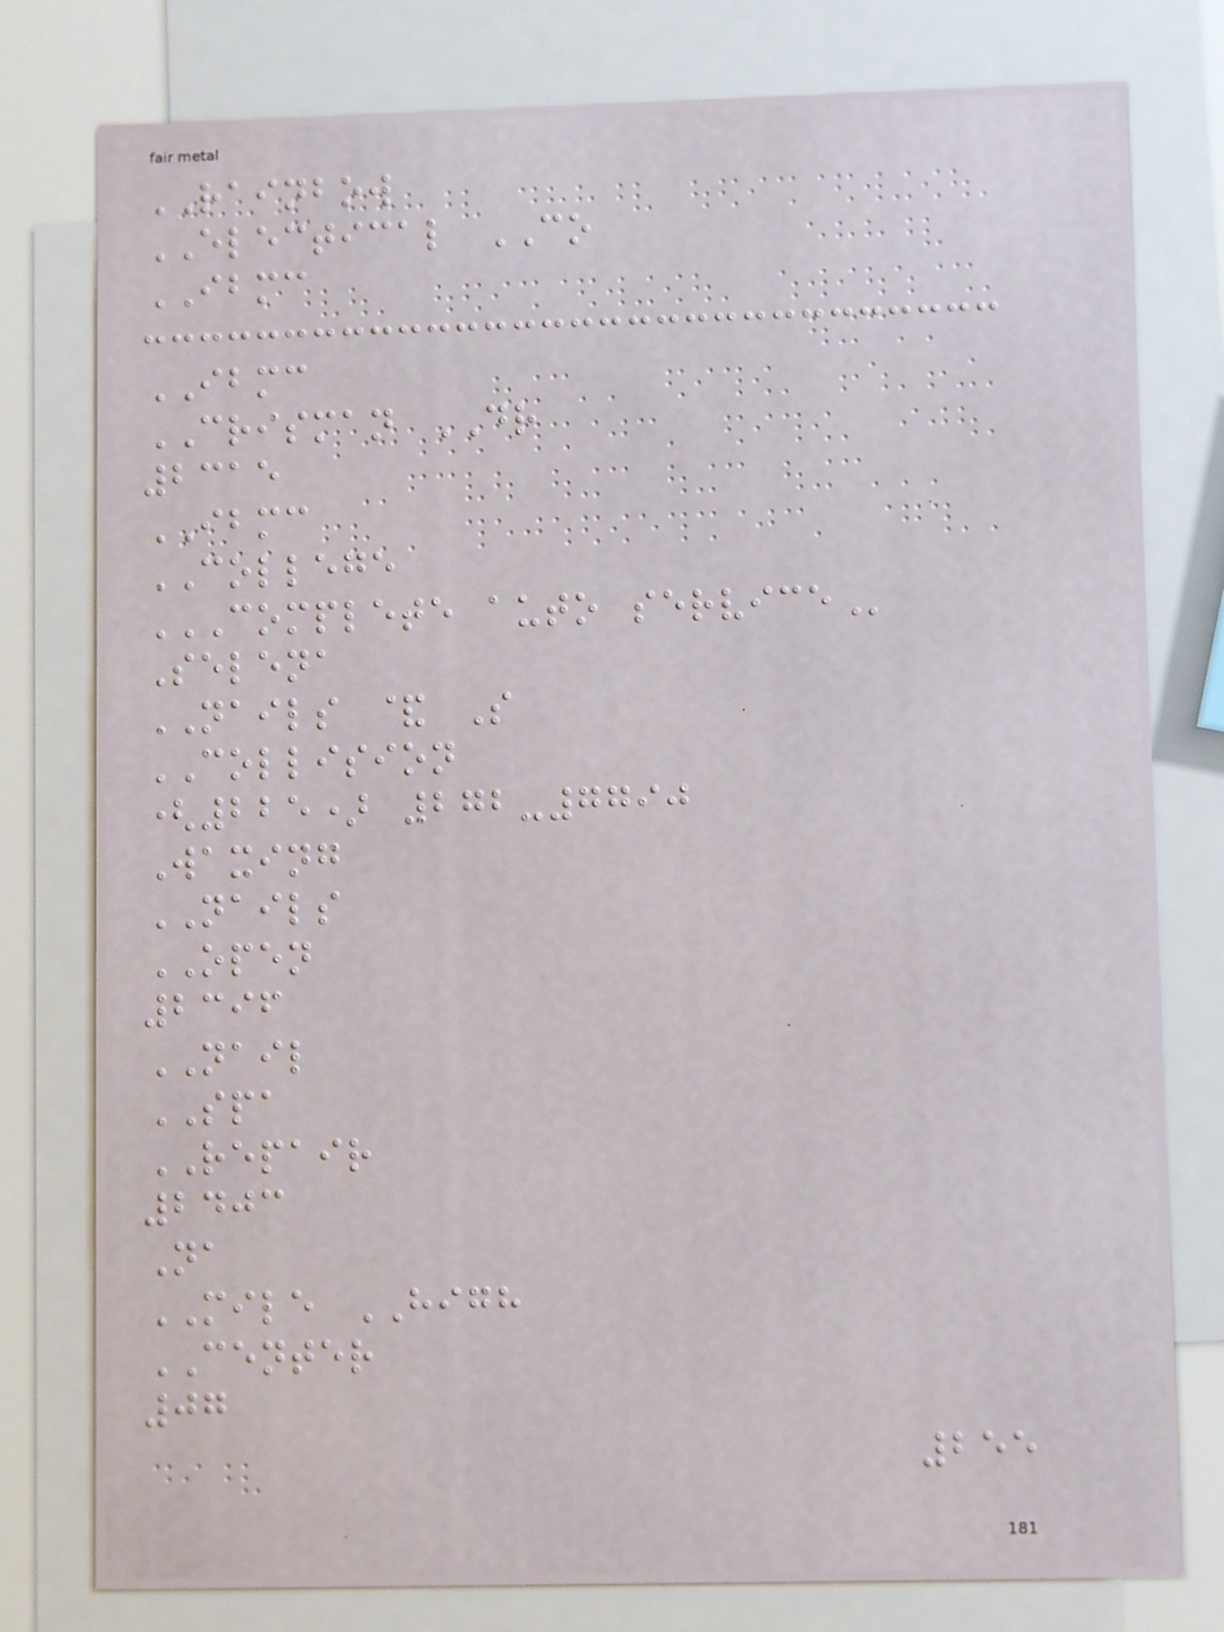RAINBOW
ELECTICAL CO
IBMC
IBMC
CRISMAN DR
2315
IBMC
COLLEGE
COMPLETE AUTO SERVICE
Selena
NAILS & S
COLLISION
(225) 272-7790
Waxing
NAILS
OPEN
2396
NAIL
SPA
REPAIR
2403
Na
MILE HIGH
CENTER
07
255
